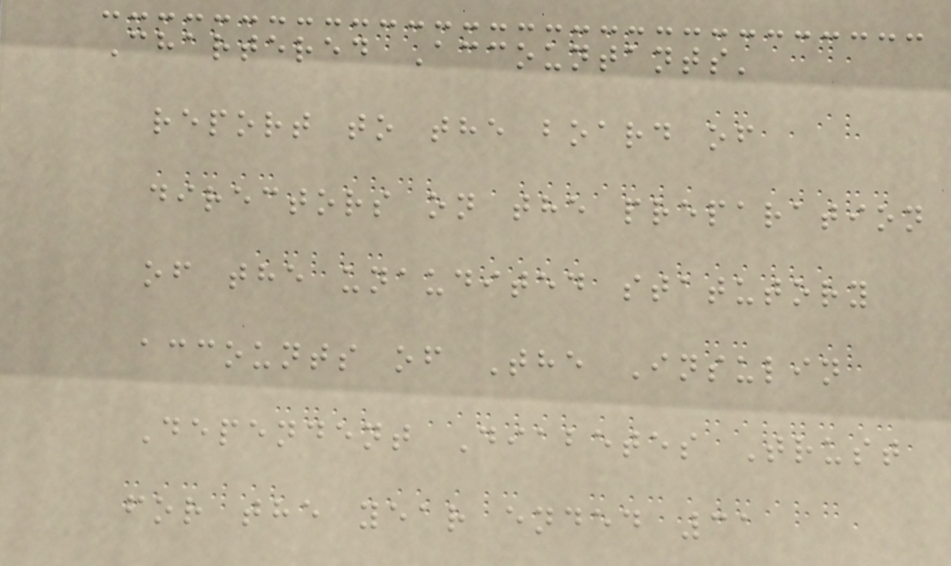Chartered Accountants'
report to the board of
directors on the preparation
of the unaudited statutory
accounts of The Insulin
Dependent Diabetes Trust
for the year ended 31
